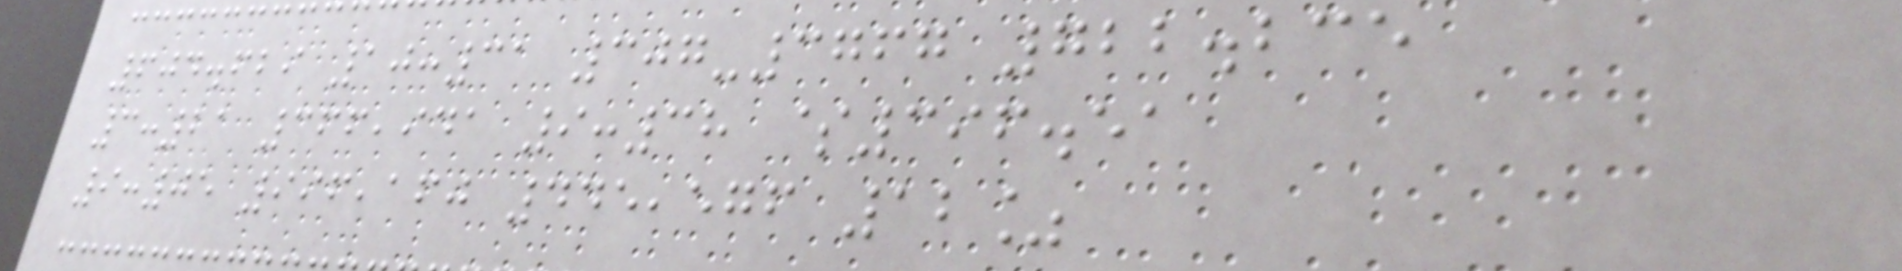604.629 10:31 307-3767 722.235
3:21 366,941 9:38 $396.51
9:05 996,160 445,576 12%
